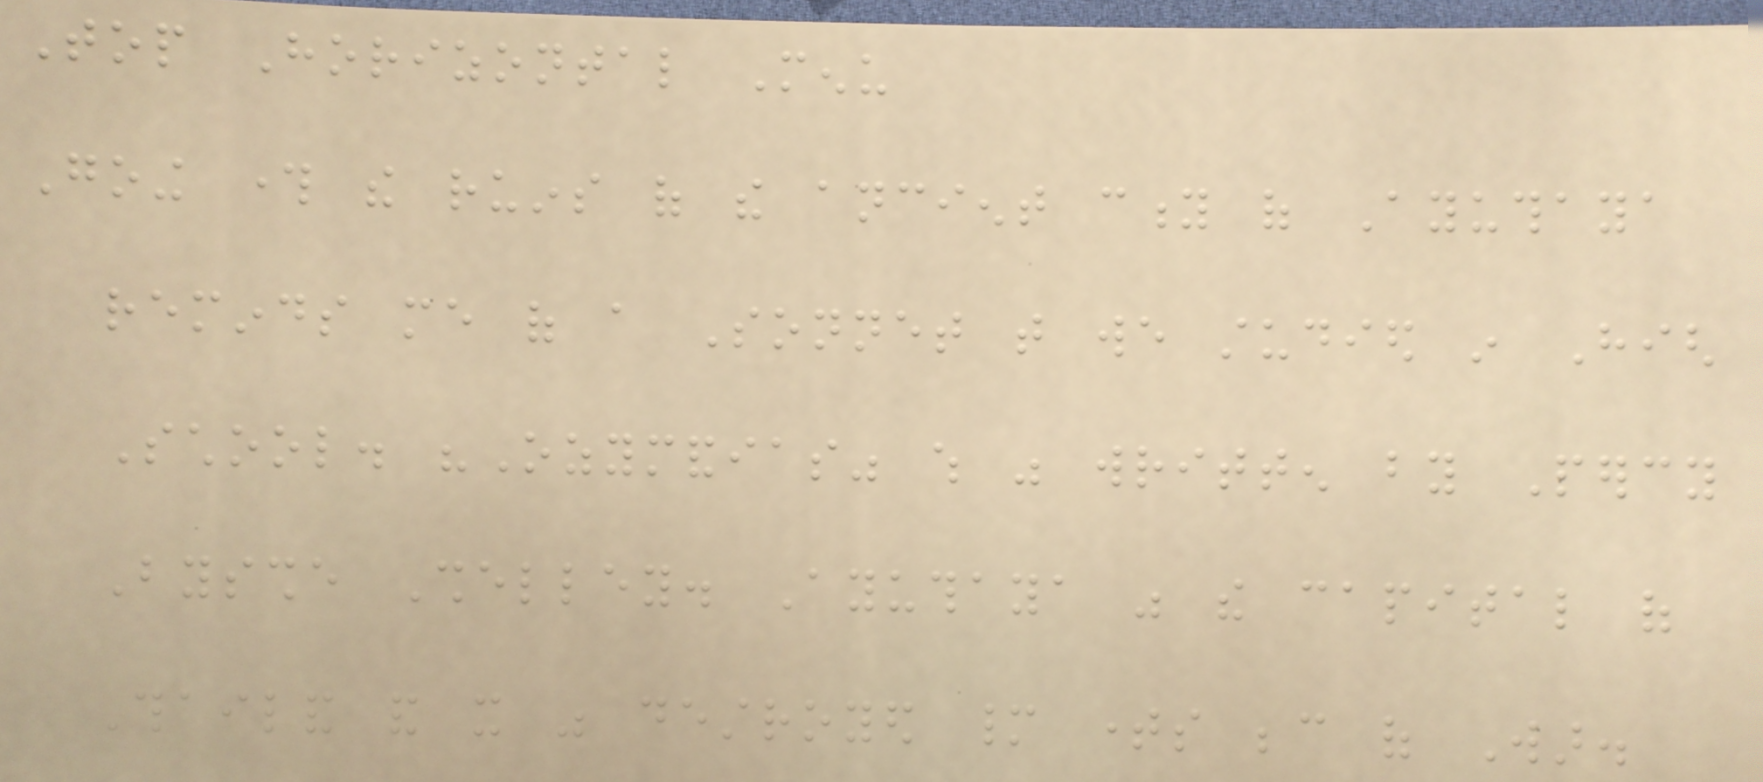Top Horizontal Menu
Going through the ruins of the ancient city of Ayuthaya
reminds me of a Sonnet that we studied in High
School. "Ozymandias" which was written by Percy
Bysshe Shelley. Ayuthaya was the capital of
Thailand and it was destroyed many times because of War.
